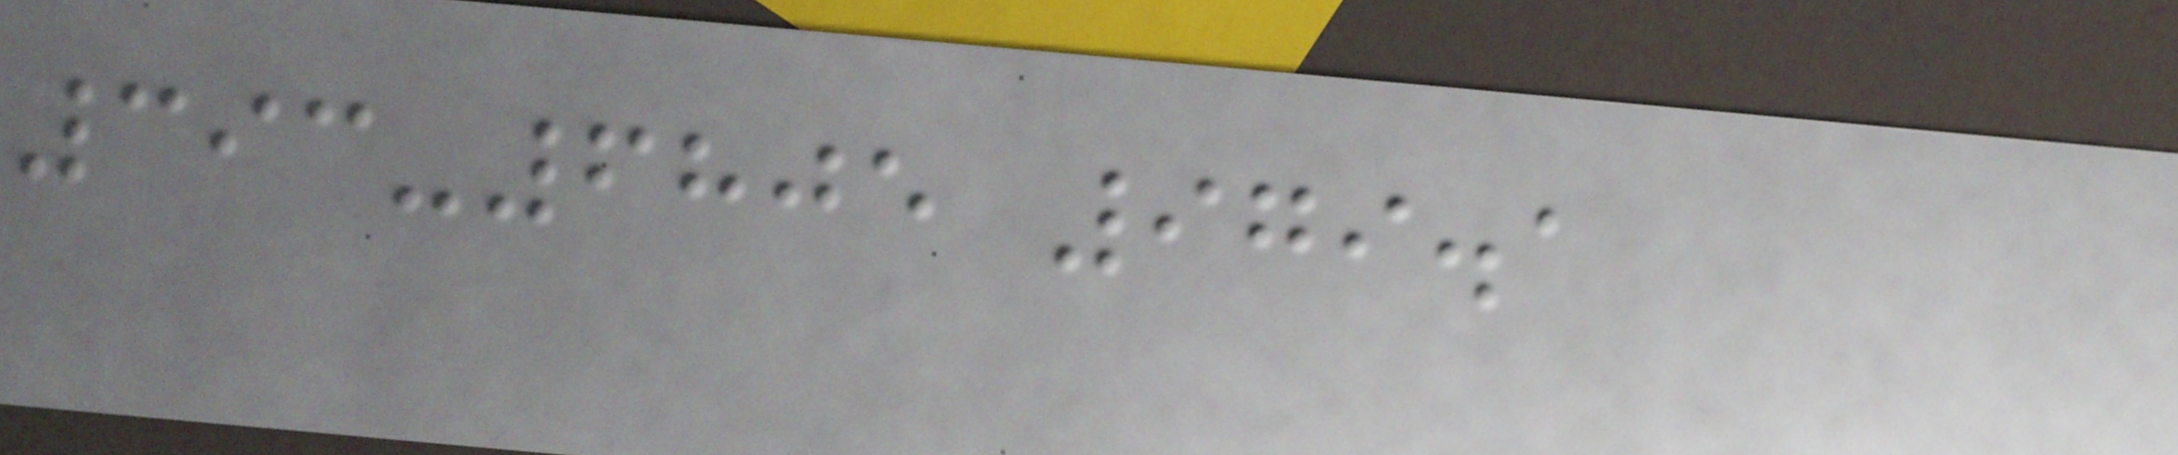393-6805 979.1
